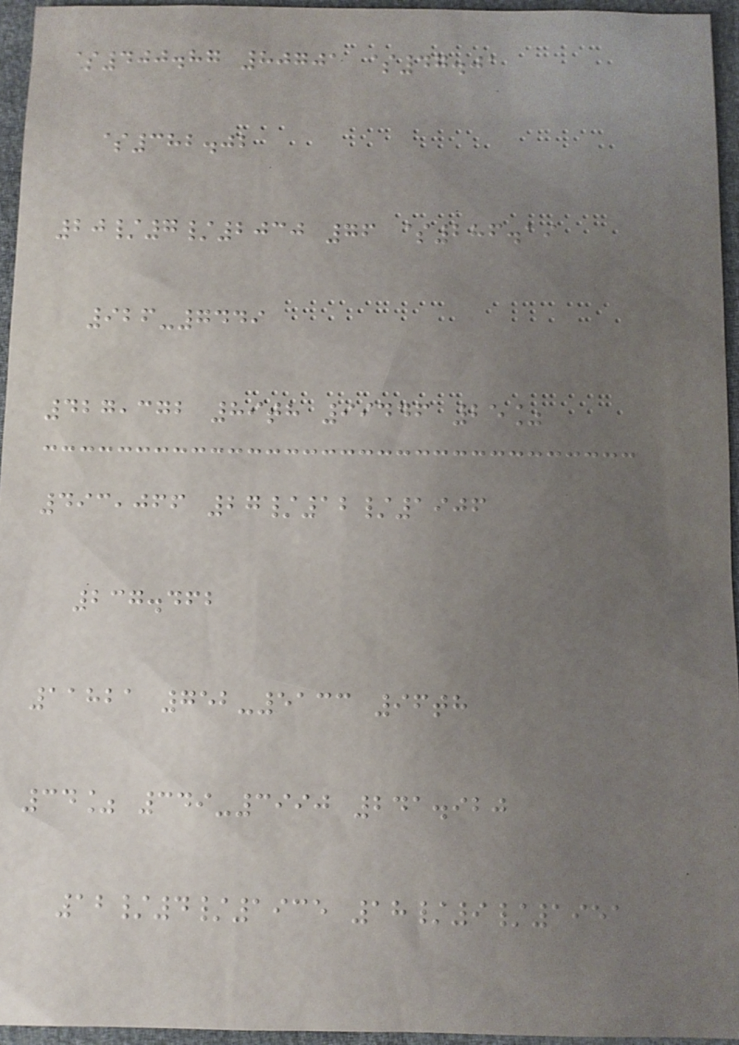$400.87 80701 $47.01
$382.02
20/7/2030 76 $286.19
926-7449
427,372 89th 99446 25%
493,066 27/12/1906
237.462
11821 752-5133 96th
34% 349-3990 241.920
12/4/1935 18/9/1951
